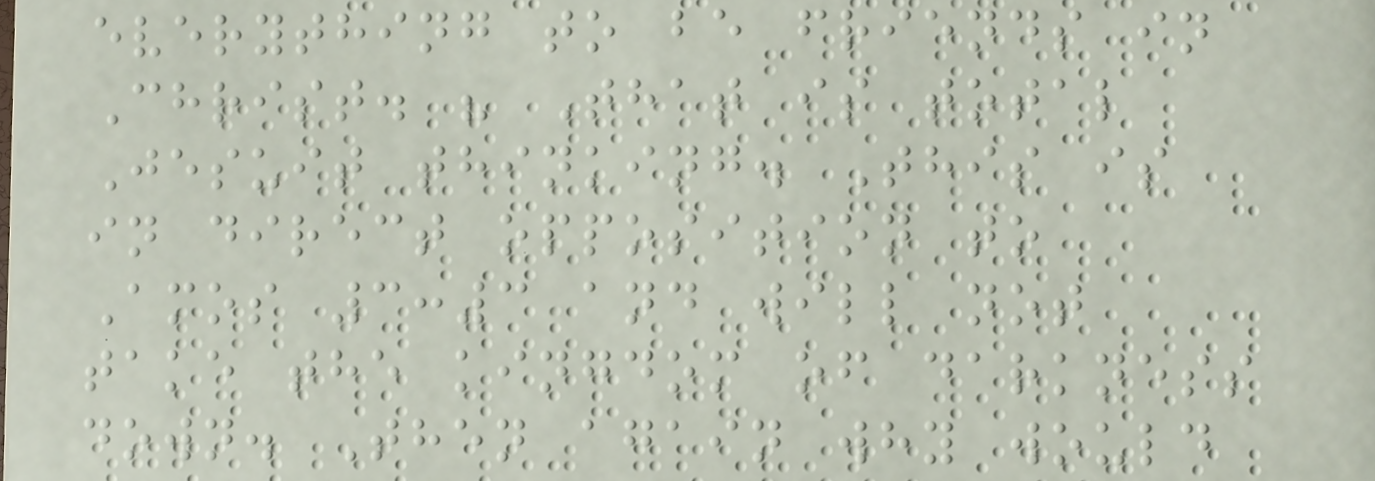everything to be friends in
Christ. " That is total
Jesuit thinking. This is
in direct opposition to
Amos 3:3 and will not
take the kingdom of darkness
down. Then again why would
